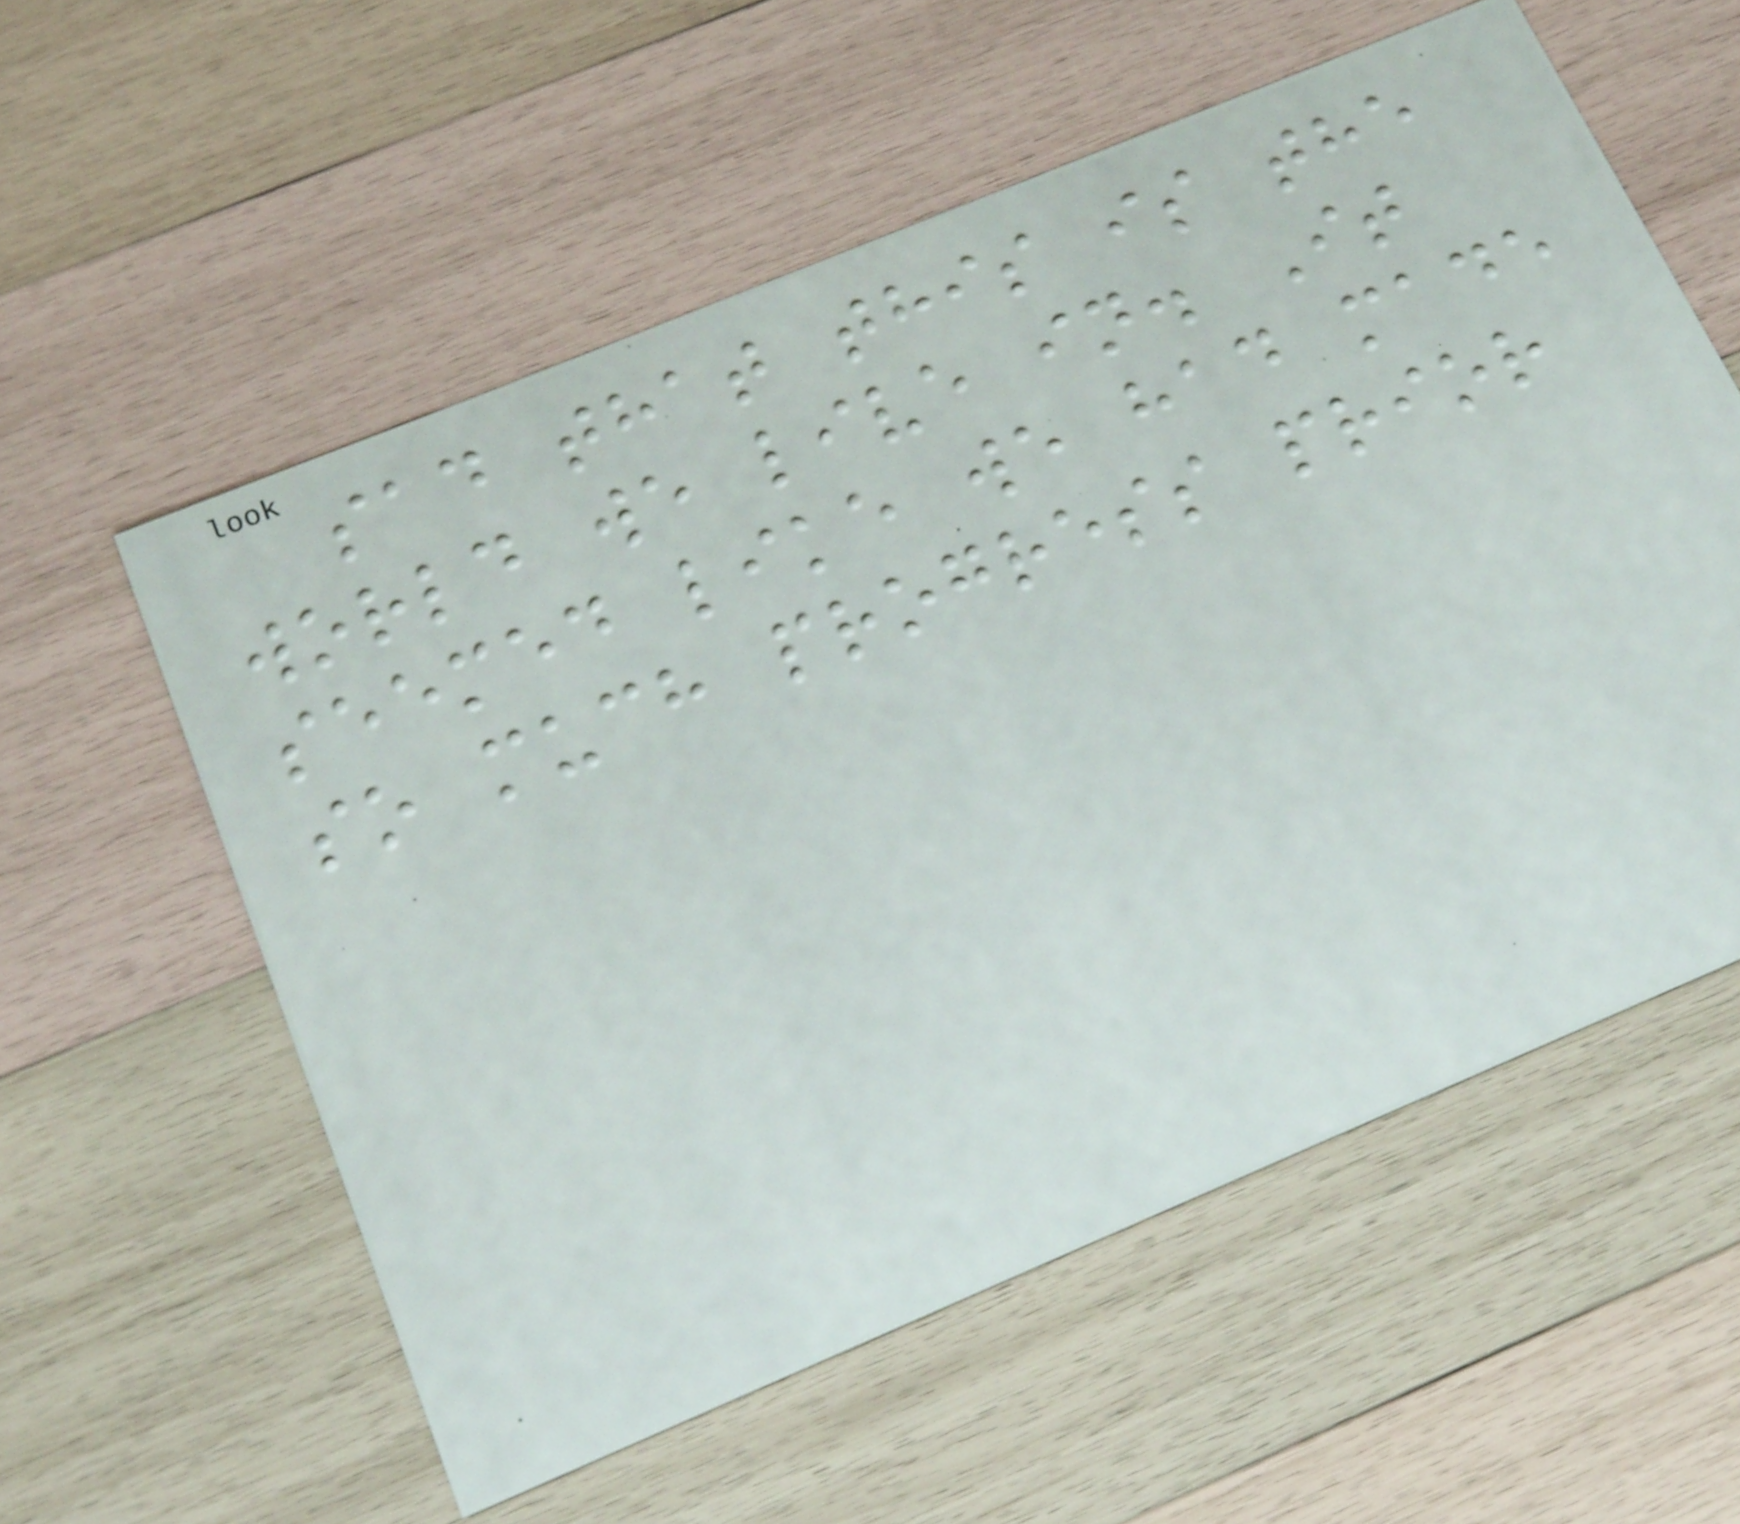sad that this is the
world we live in. It
seemed like we had made
so much progress prior
